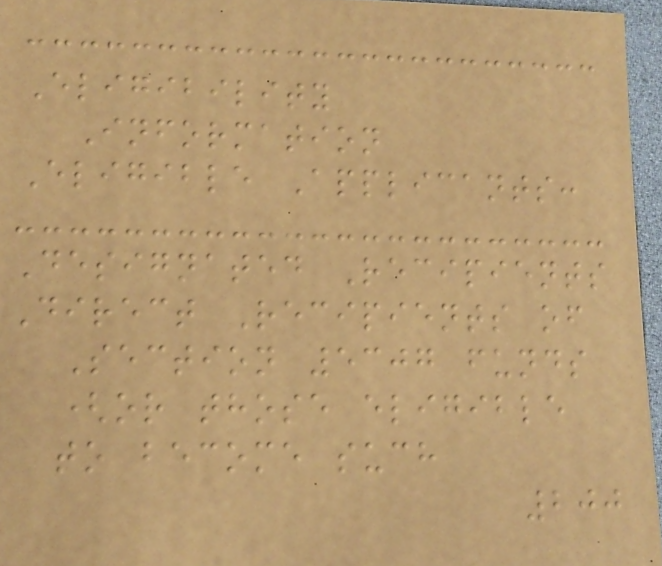Eligibility
Information
Eligible Applicants:
Designated Recipients
Direct Recipients of
Section 5307 funds
(or those eligible
to become such
200
